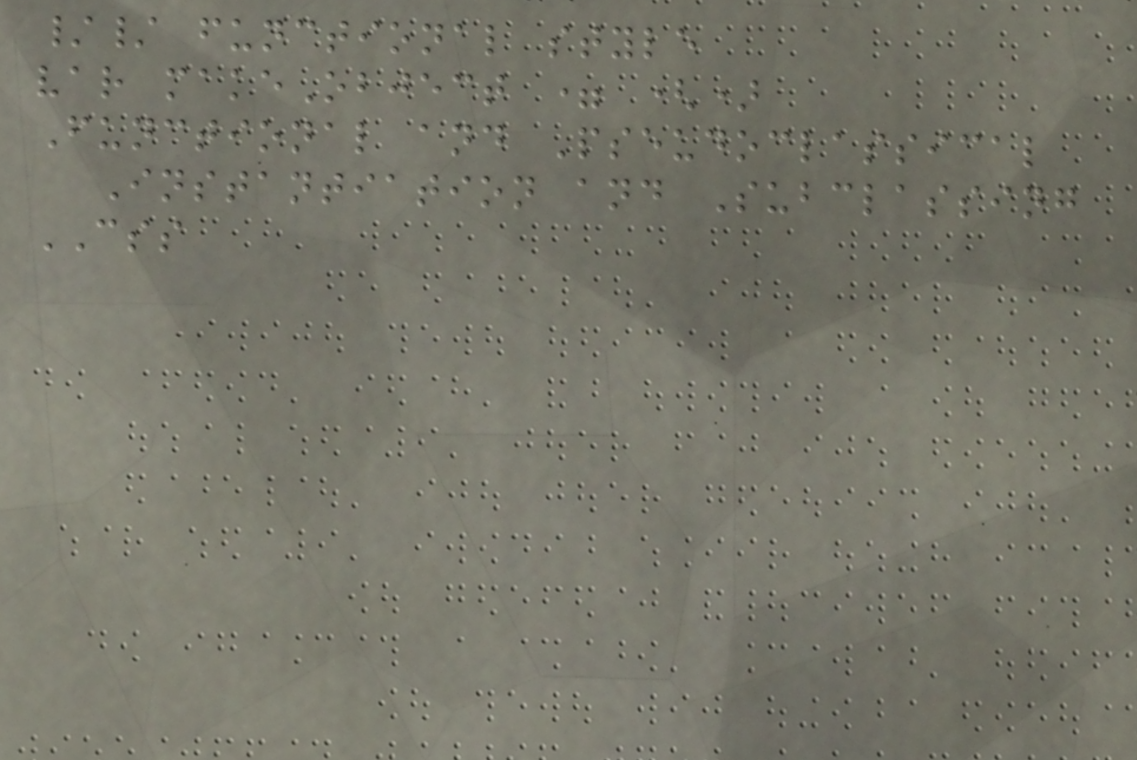// functional style
var makeObject = ()
Functional and Pseudoclassical
Instantiation and Subclassing
CSS
